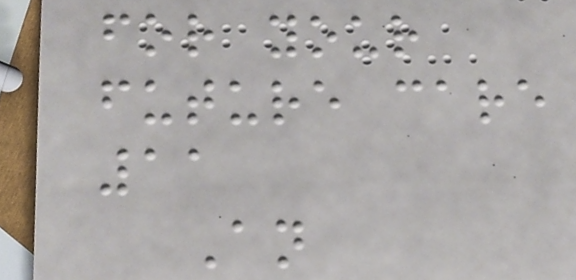for your
future care
11
An
